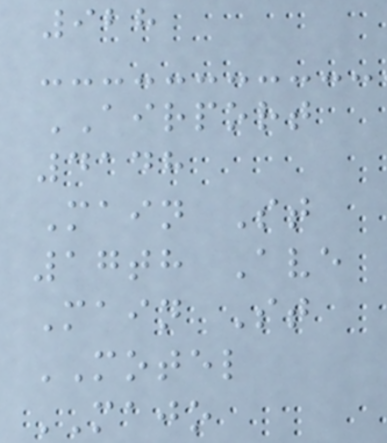928
AIRPORT
4148
Main St
17th Ave
Main St
MOTEL
MAJO
